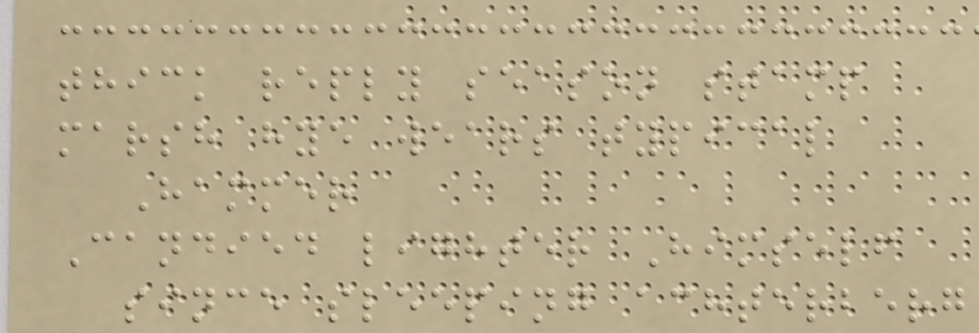thick reply season stamp
marsh hye wears typical
Hammer
Candied lighter Himself
since sleeping achterberg
